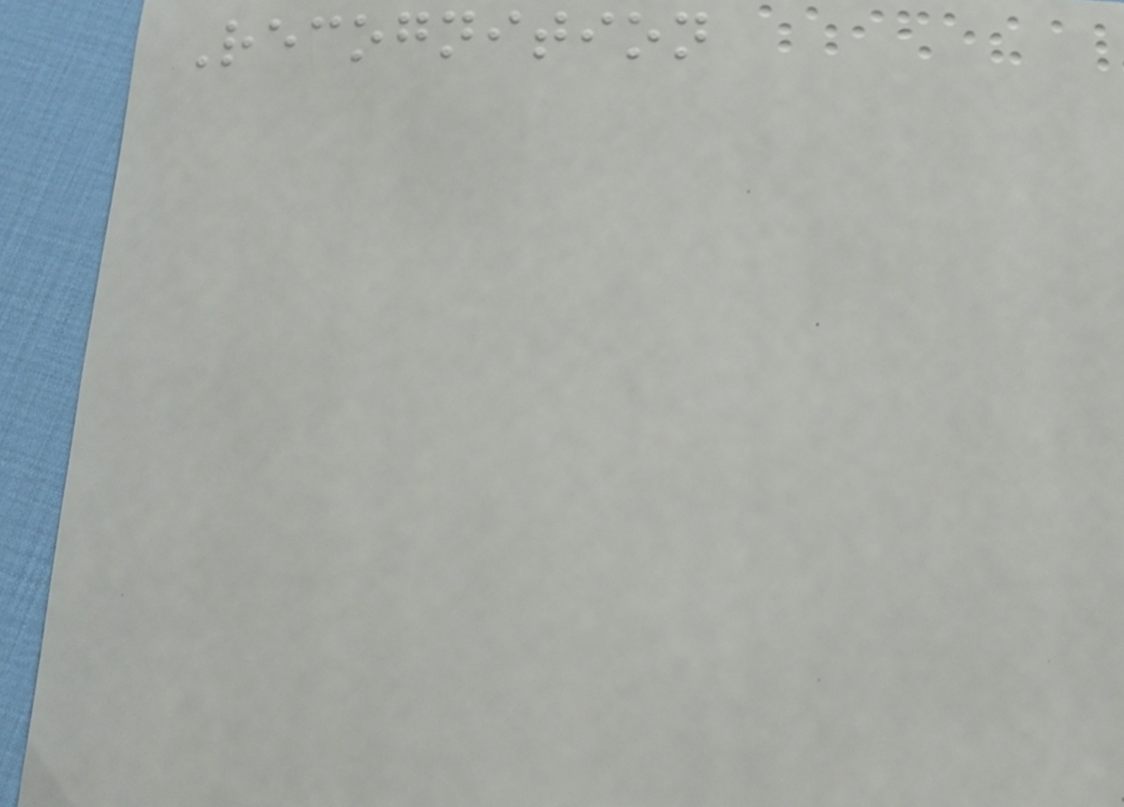Recognition
